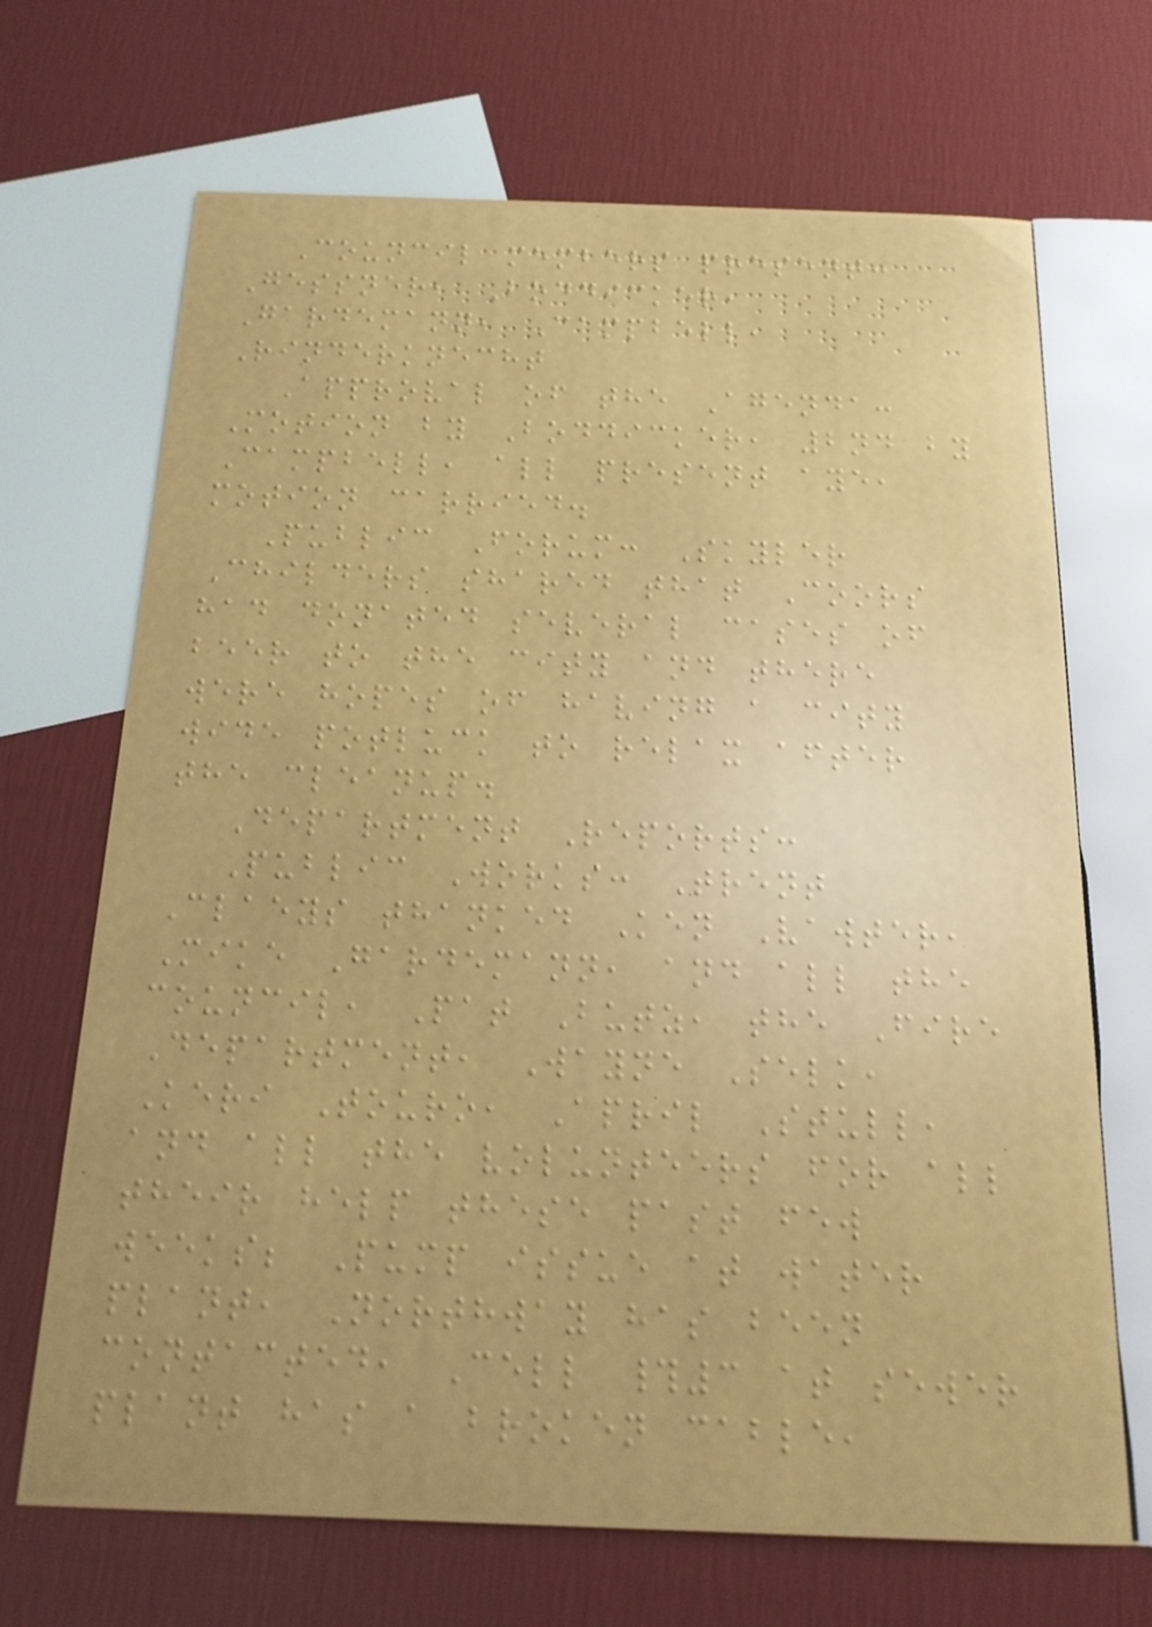Council members present:
Gessner, Boddicker,
Gardemann, Campbell,
Rinderknecht
Approval of the Agenda:
Motion by Boddicker, 2nd by
Campbell, all present aye,
motion carried.
Public Forum: Skyler
Childers shared that Coors
had donated several cases of
beer to the city and there
were hopes of having a city
wide potluck to relax after
the cleanup.
Department Reports:
Public Works: Trent
Claeys thanked Ken Vawter,
Mike Gardemann, and all the
council, Pat Butz, the Fire
Department, Wayne Selk,
Keri Touro, April Stull,
and all the volunteers for all
their help these past few
weeks; Pump issue at water
plant, Northway has been
contacted, Cell #3 at sewer
plant has a broken cable,
